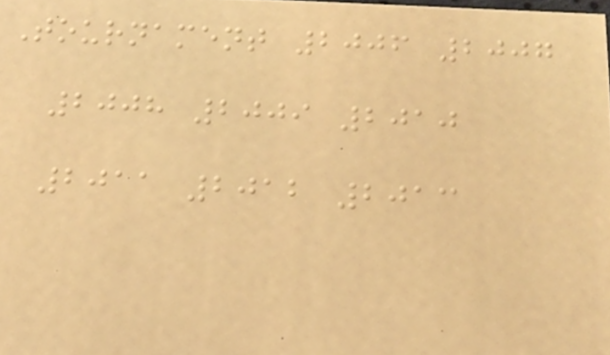Tournament 2006 2007
2008 2009 2010
2011 2012 2013
